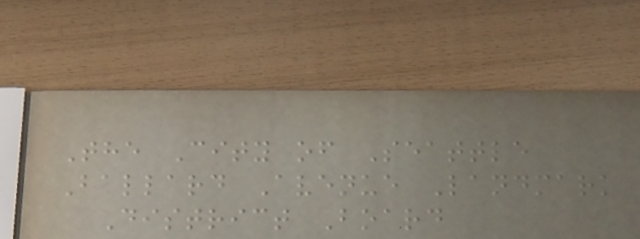The City of Seattle
Ballard Avenue Landmark
District Board
